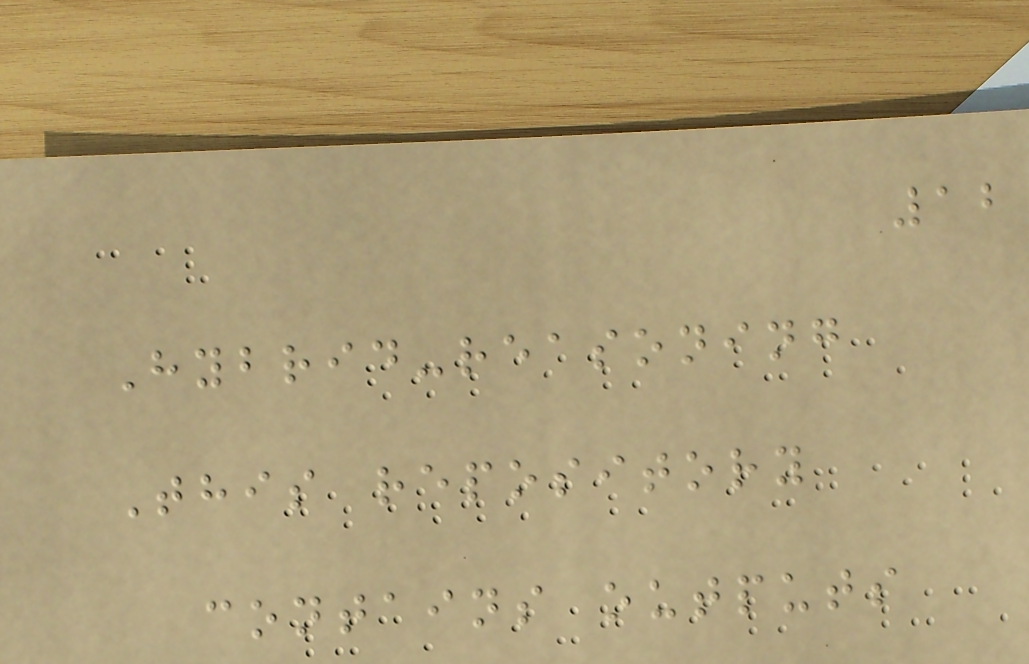12
Hybrid-reasoning
This repository
contains outputs
